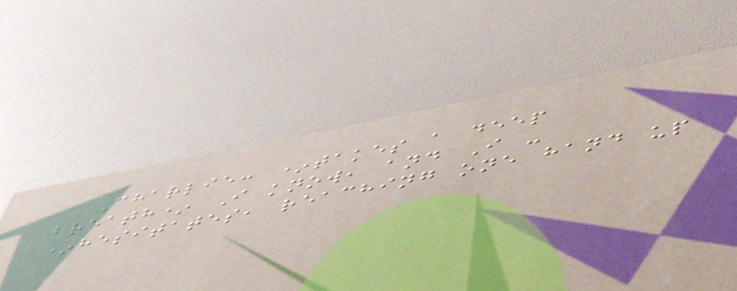Charlie: *takes a deep
breath* I know, and I -
*hesitates, reaching one hand up
